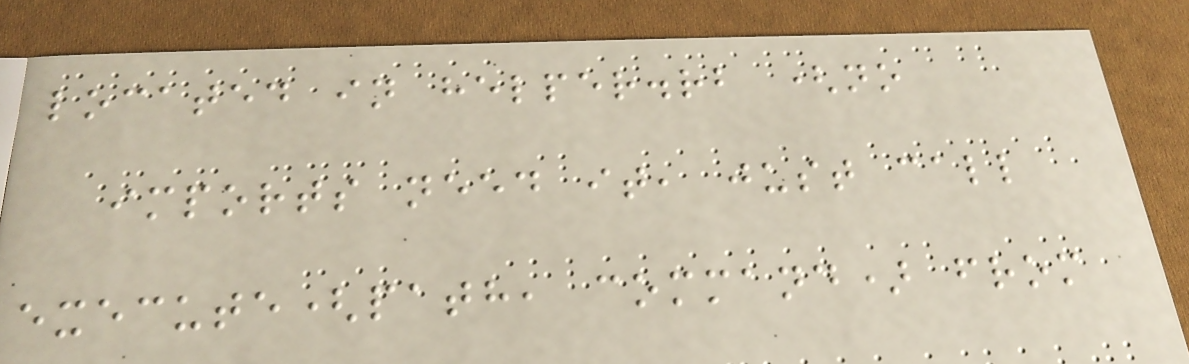located in helper.rb (no
imports need it, just call
execute(path, command) from
